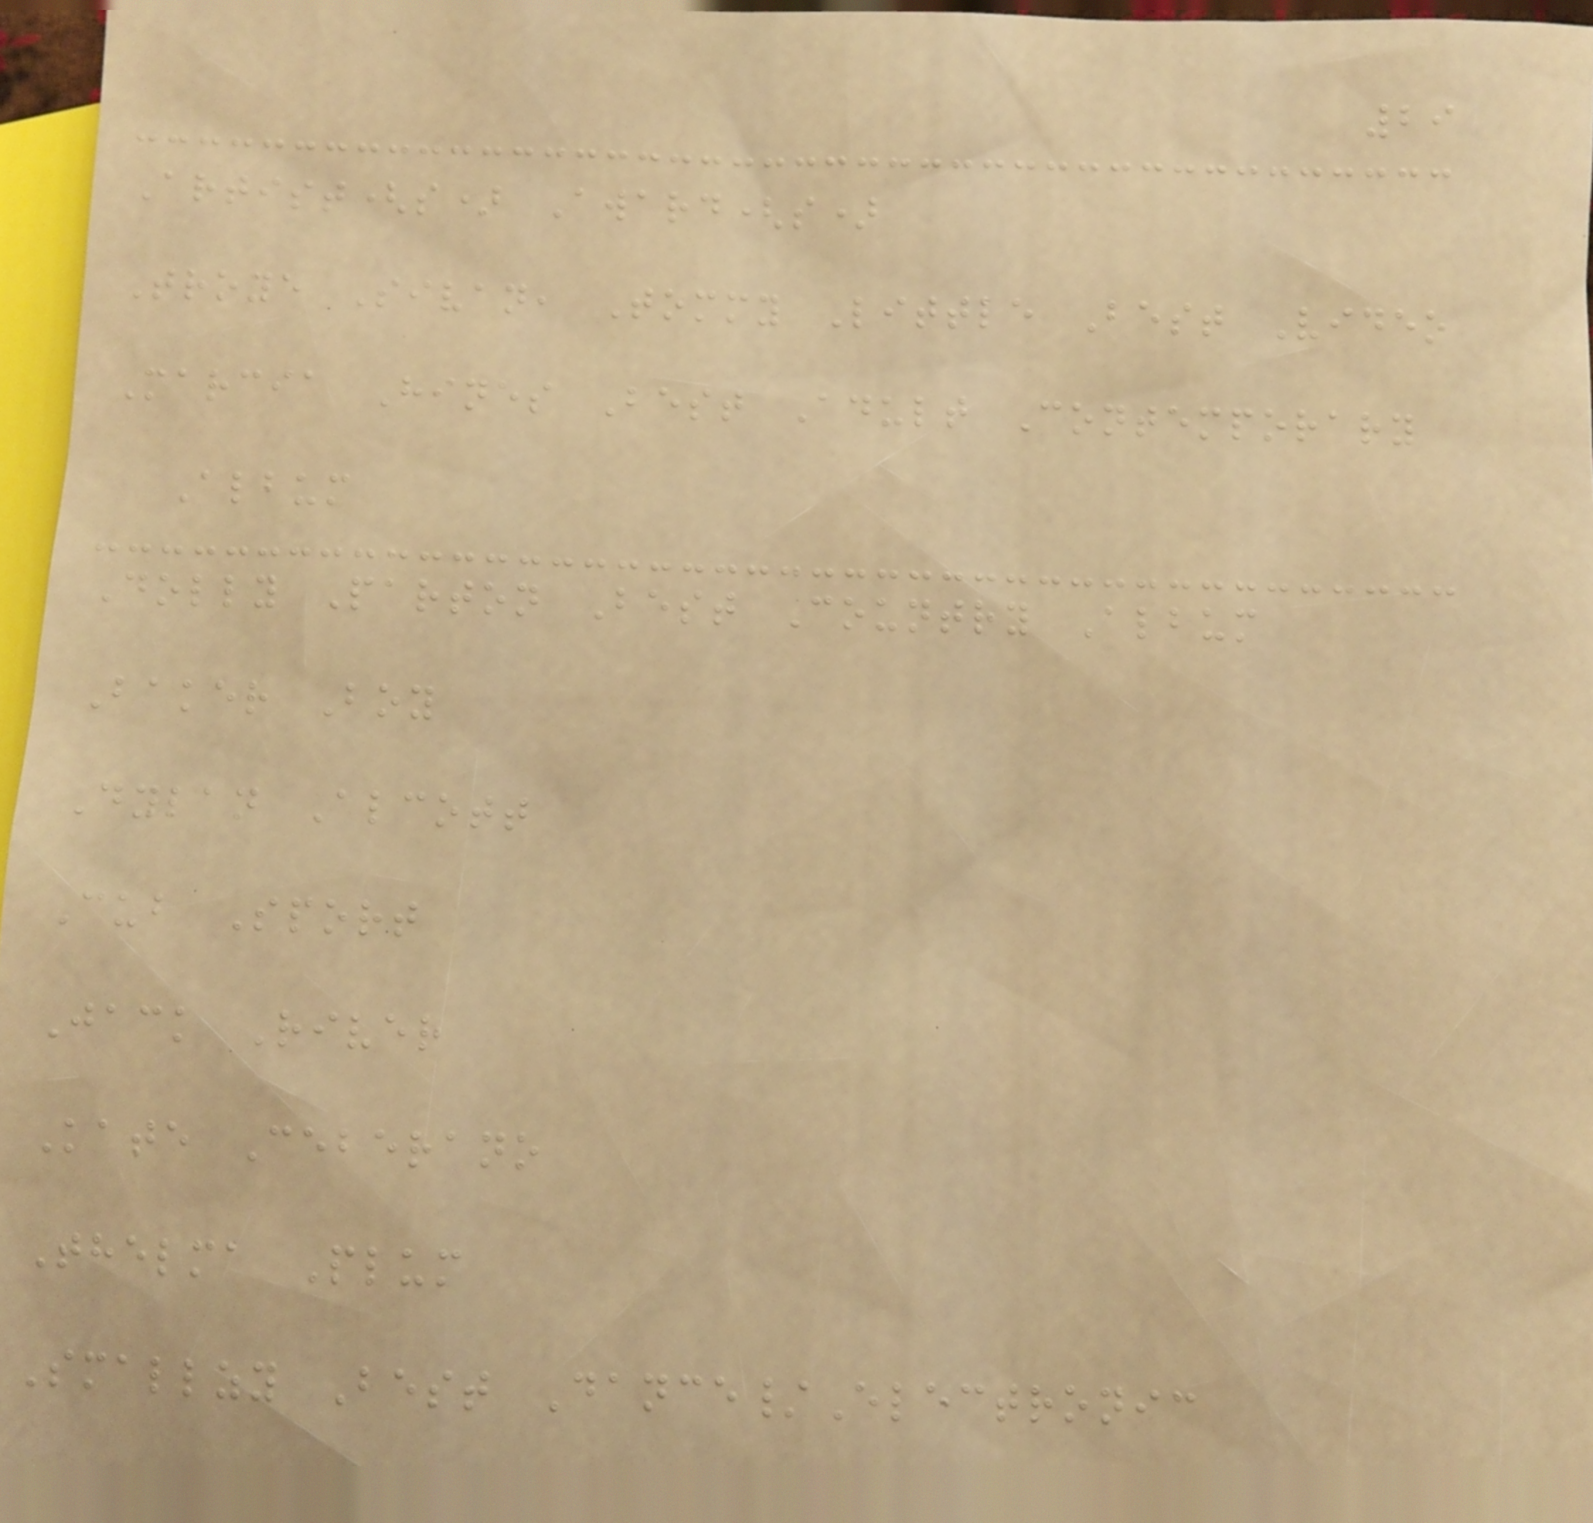29
Artist(s) Award(s)
Troye Sivan, Tommy Little Best Video
Marcia Hines Best Adult Contemporary
Album
Dolly Parton Best Country Album
Baker Boy
Dylan Alcott
Cub Sport
Jack River
Kate Ceberano
Thelma Plum
Smallzy Best Dance/Electronic
